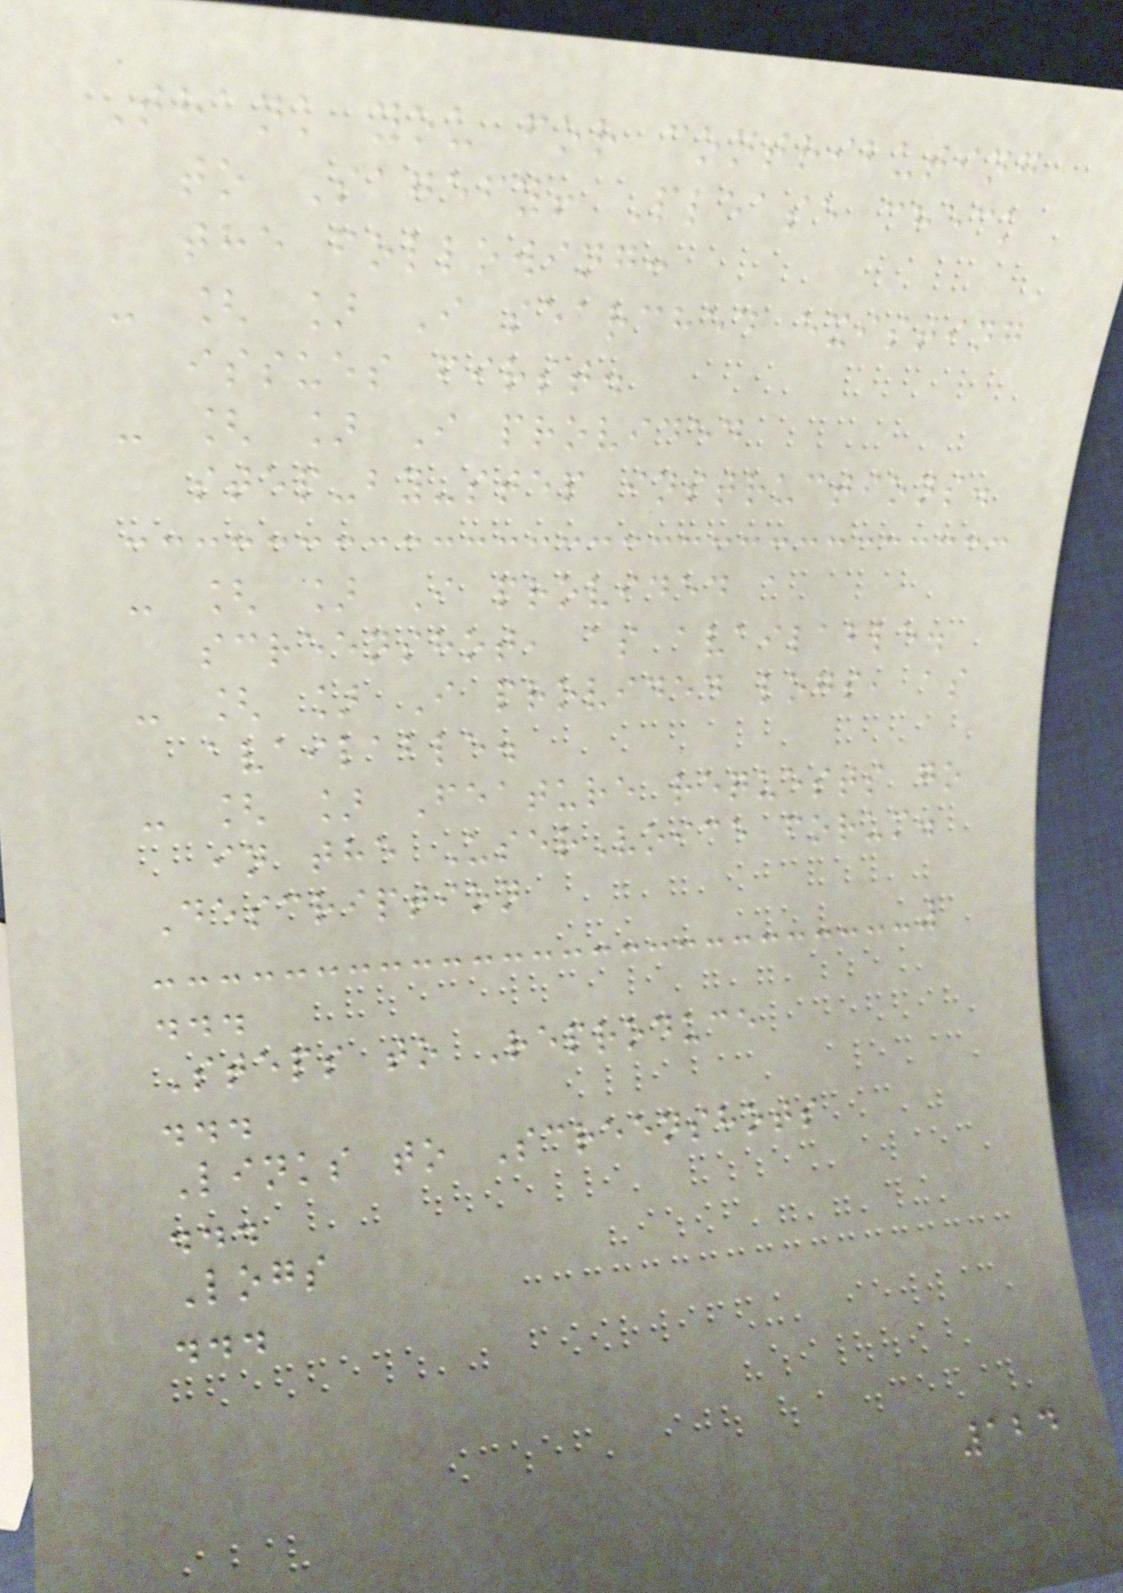Thank you for contributing
to Sagefy! Please check
the following:
- [ ] I searched existing
issues first.
- [ ] I provided
step-by-step instructions.
- [ ] I provided a
screenshot, as available.
- [ ] I provided logs, as
available.
- [ ] Feature requests go
in the UserVoice forum.
Description
...
Steps to Reproduce
...
Links to Screenshots
...
Logs
...
124
